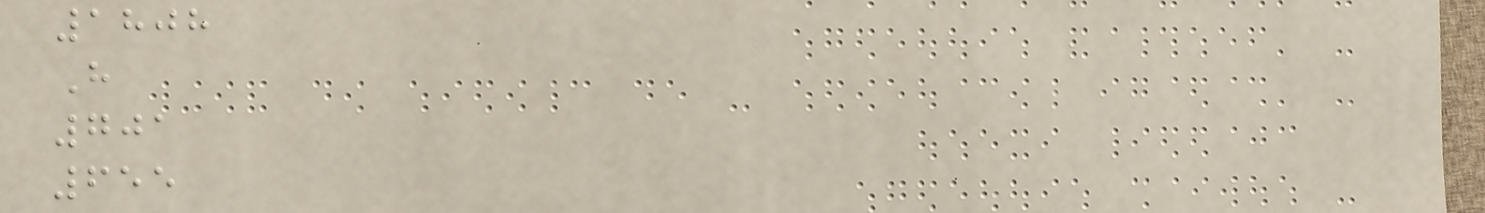1808
H
701
655
